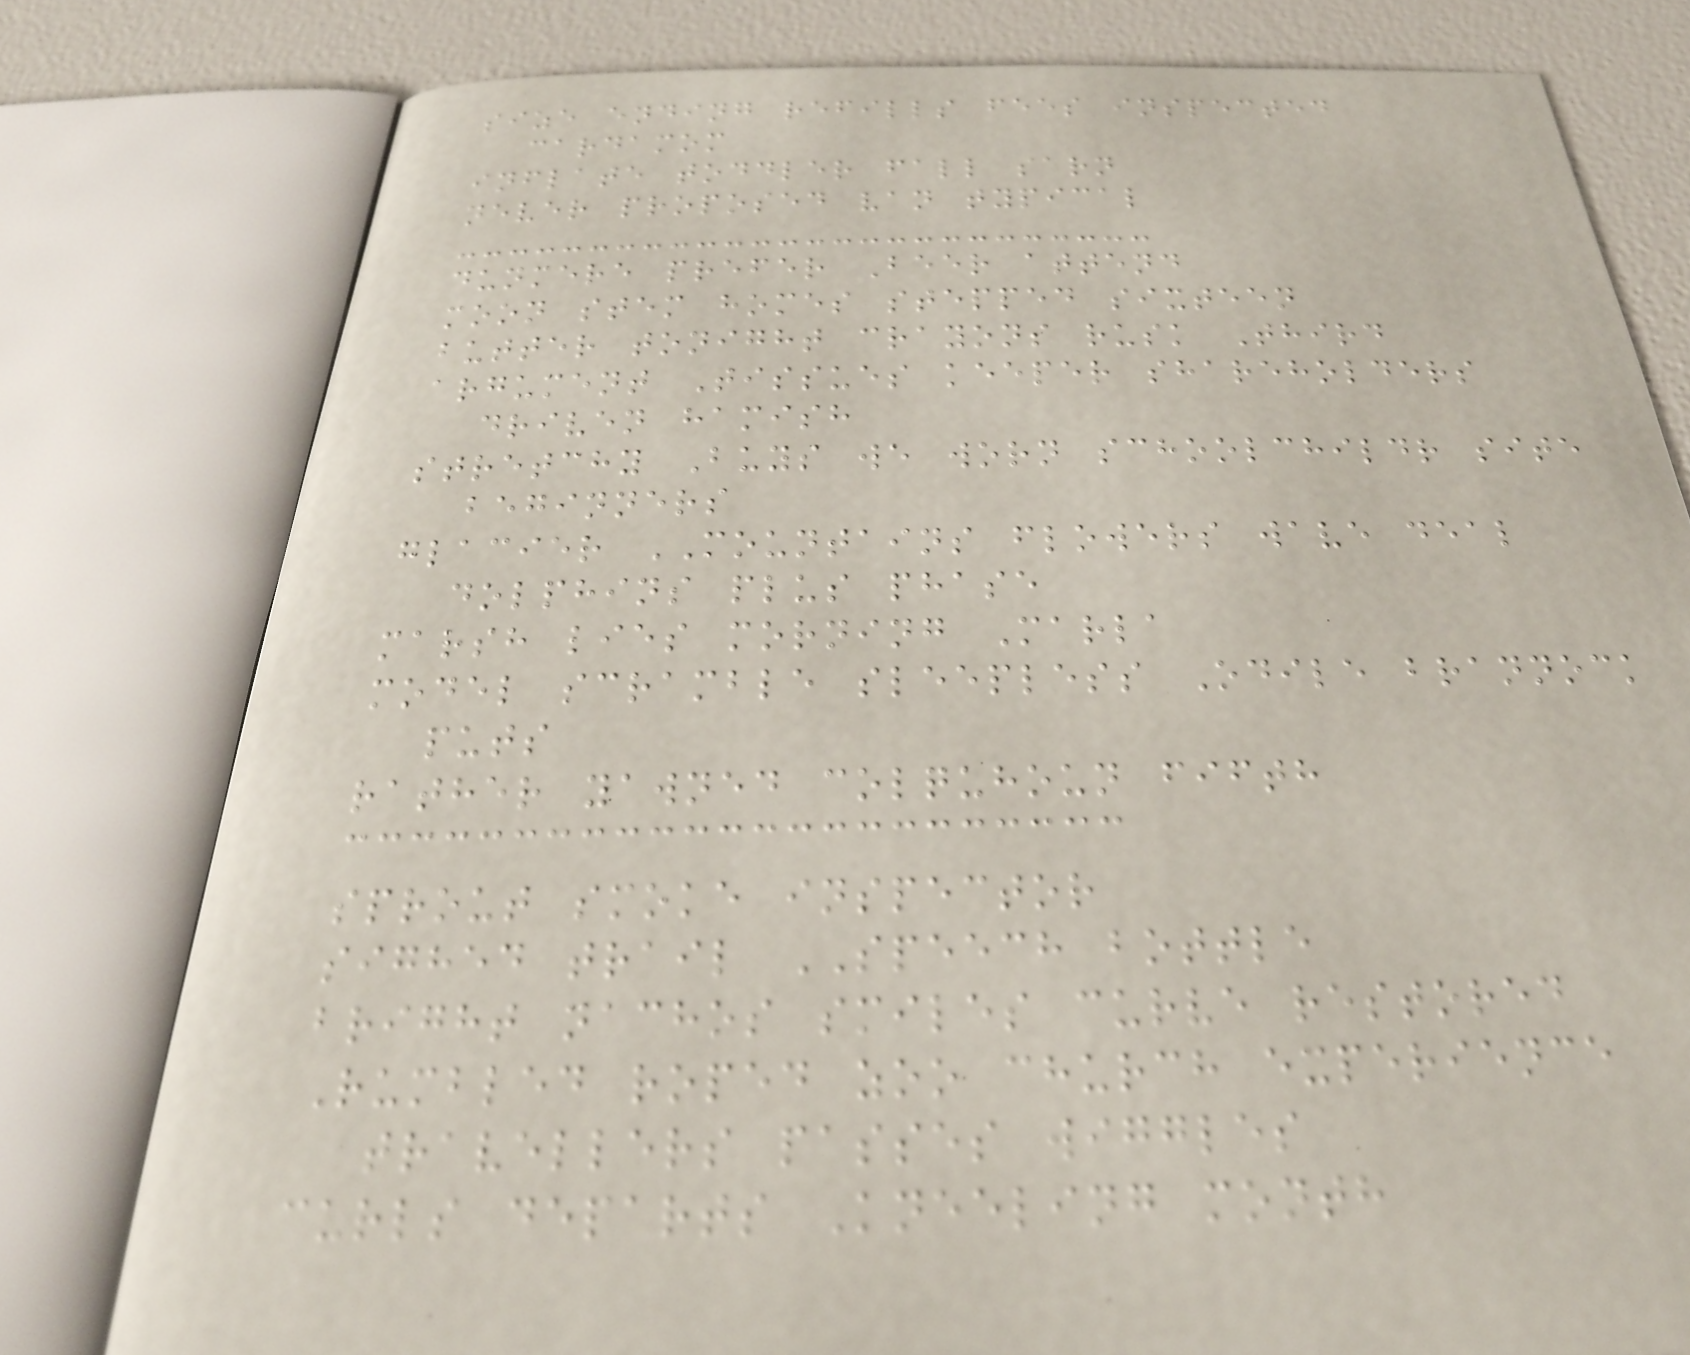size ending refills fees inspected
cardamom
inflate toddler fall sarn
never proposed van typical
dunmere prefer Beer attend
moon stem homes stepped sixteen
butter tonight crayons rusk Third
argument Tissues keeper shareholders
driven hamish
stretchy Buys we worn schoolchildr site
beginners
glacier MOUNTAINS flowers wave deal
dolphins plus phase
marsh lies morning Marla
model scramble sleepless Odile brannock
puts
rather yawned colquhoun fifth
sprout smoke inspector
sighed trail SPEECH bottle
bright nachos smiles curve restored
Rumbled roped zoo church experience
travellers passes wiggles
curls departs Kneeling month
